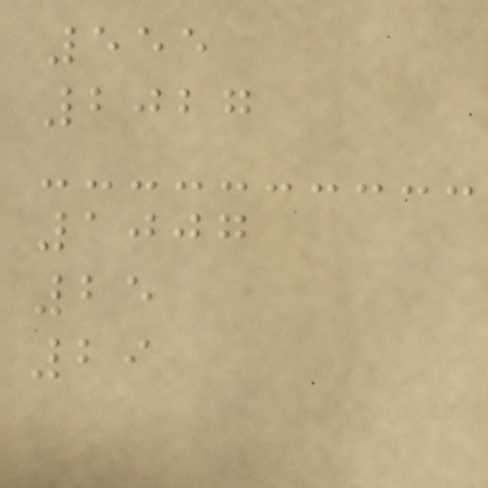555
2027
1007
25
29
